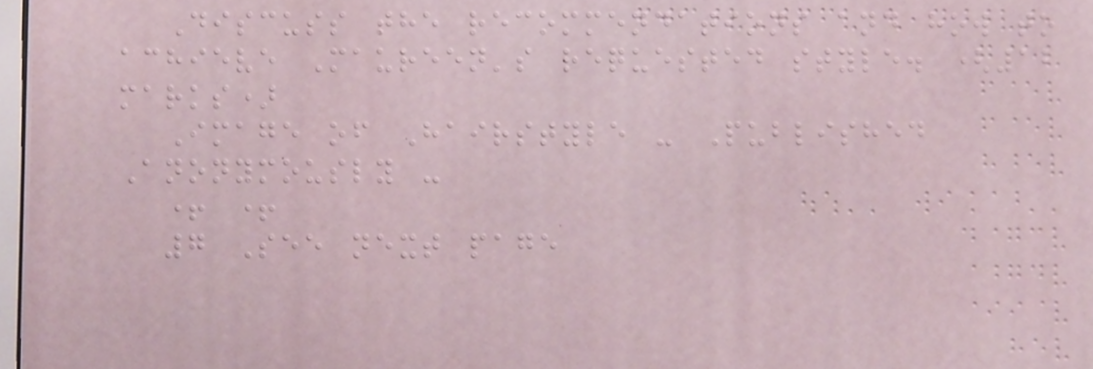Discuss the recommendations and how to
achieve Maureen's requested style. (12
marks)
Image of Hairstyle - Published
Anonymously -
+ +
7 See next page
